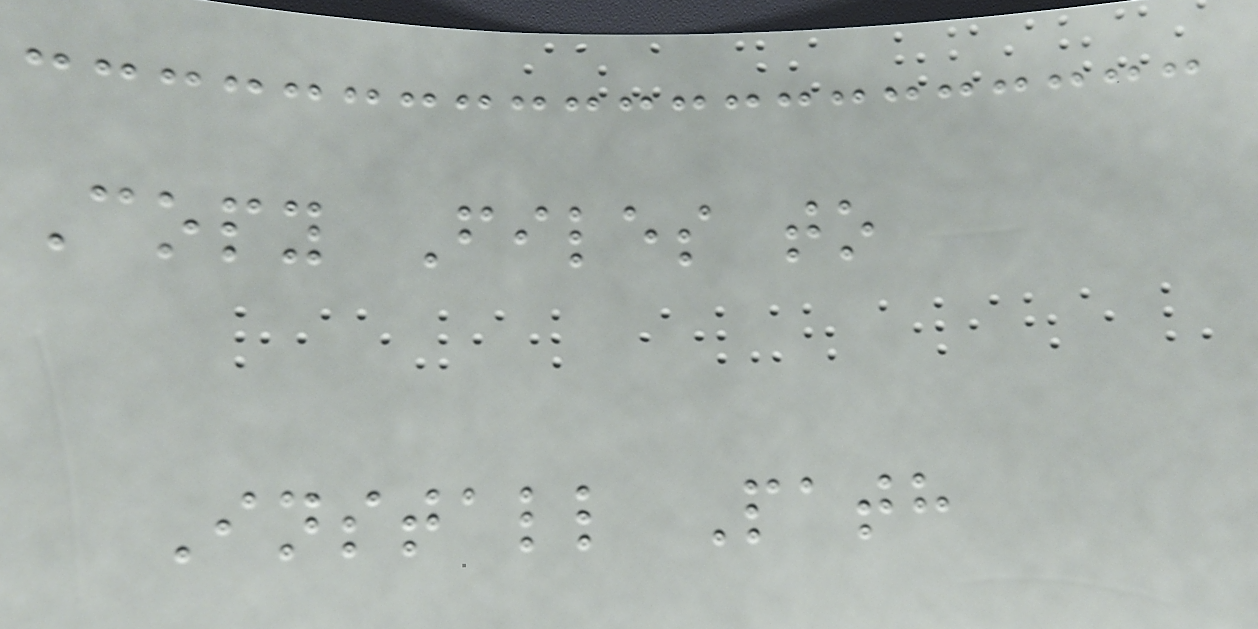Copy Files to
Install Path
